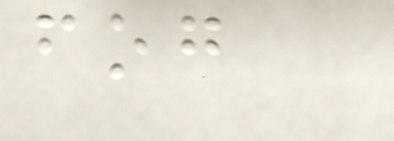fog
